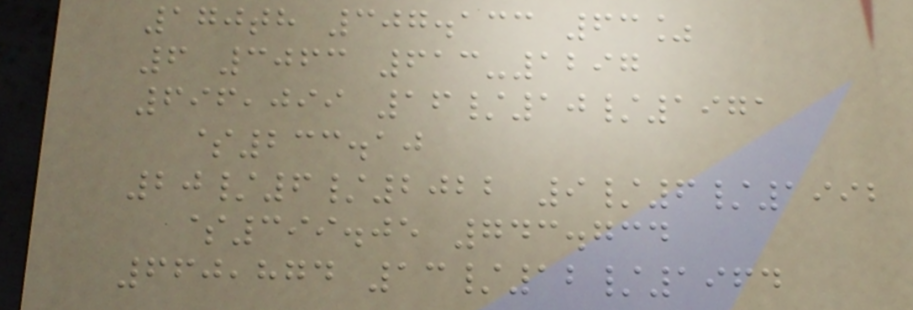170th 307.133 63%
6 3063 613-1297
696,099 16/10/1971
$233.10
20/6/2022 9/6/1992
$399.05 743.734
660,874 13/12/1964
